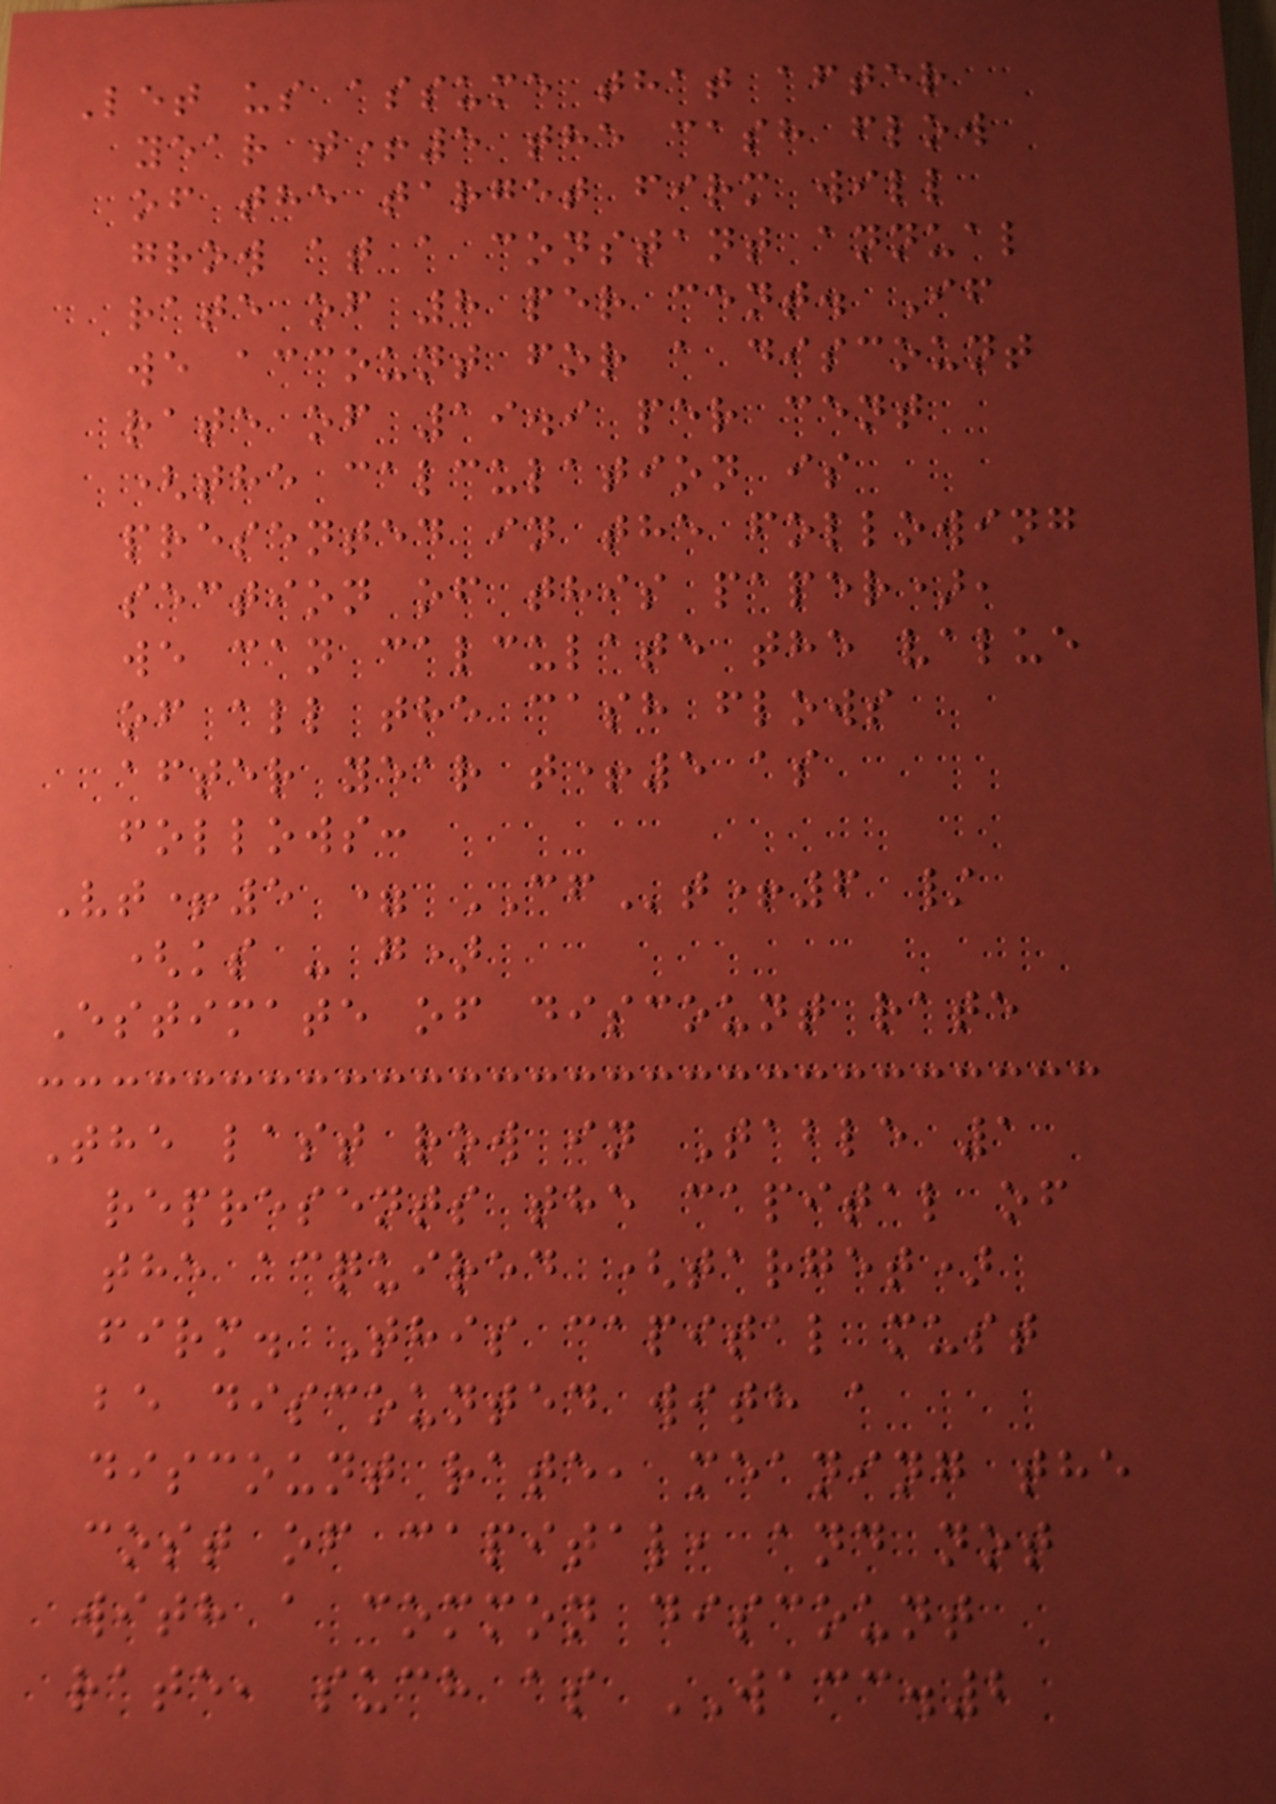Let us assume that after
year t+5 the cash flow
of the target firm will
grow at a constant annual
rate of 8 per cent. If
we account for a discount
rate of 19.9 per cent
(the calculation is
presented in the following
section of this paper),
we can calculate the value
of all the cash flows
after year t+5 as
follows:
Vt+5 = CFt+6 /
(ks - g)
Estimate of discount rate
The last row in Table 1
represents the capital of
the acquired (target)
firm. This capital must
be discounted with a
discount rate, meaning the
cost of capital, and not
with a common discount
rate, such as WACC.2
